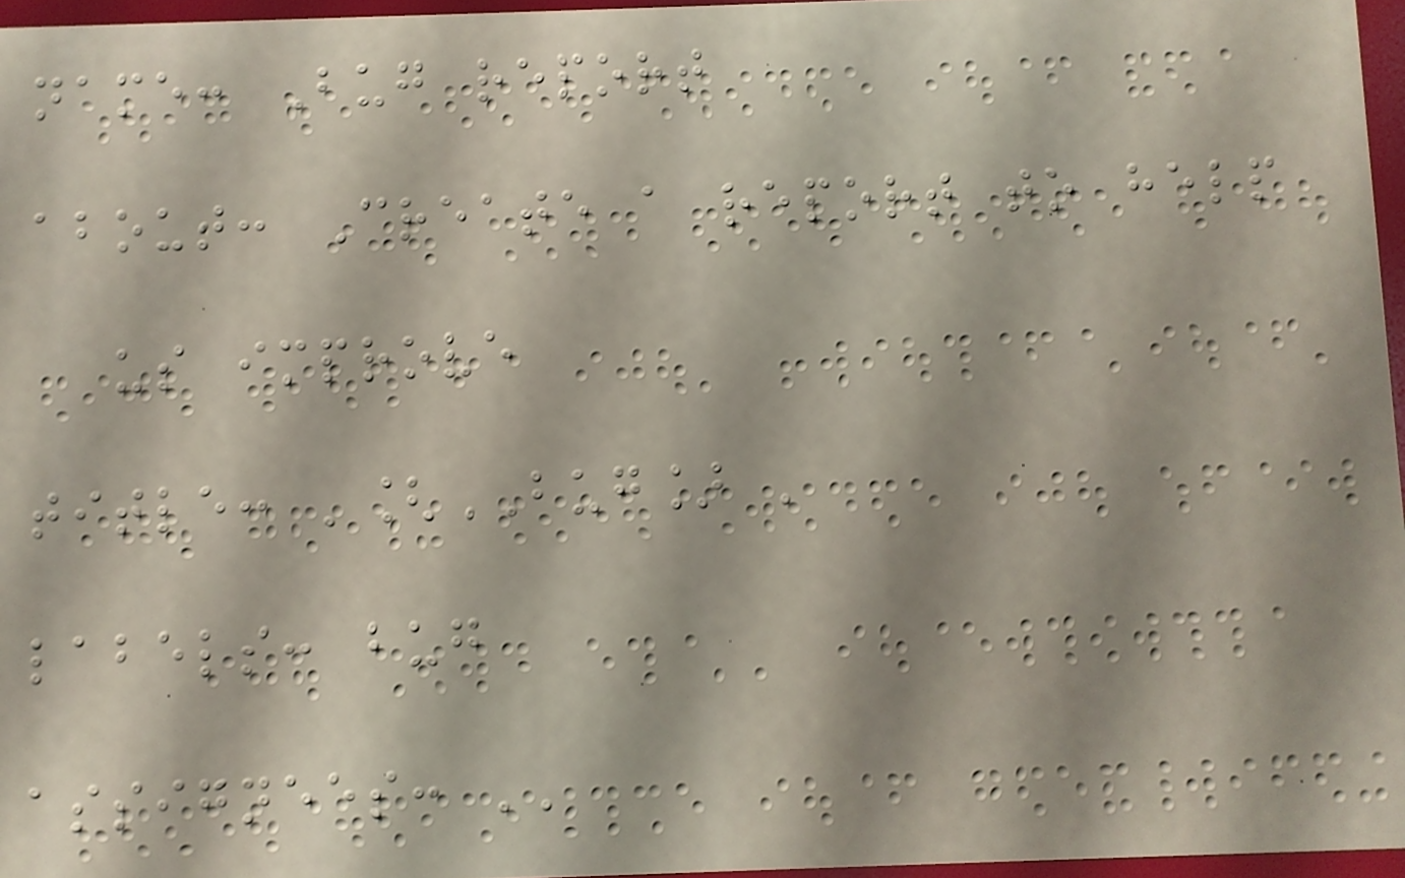name: Bug report
about: Create a report to help
us improve
title: '[BUG] '
labels: bug
assignees: ''
